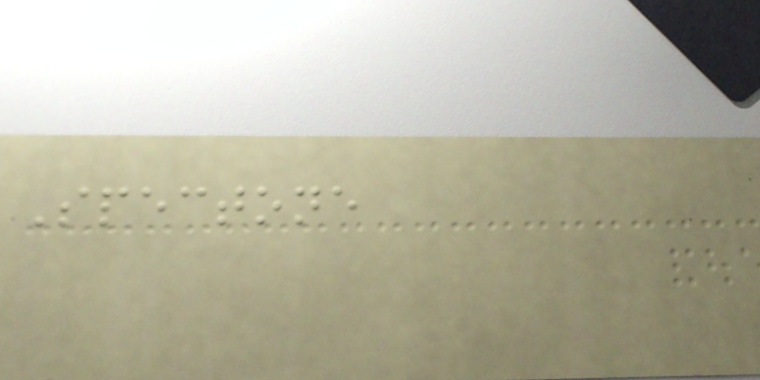Spectone
